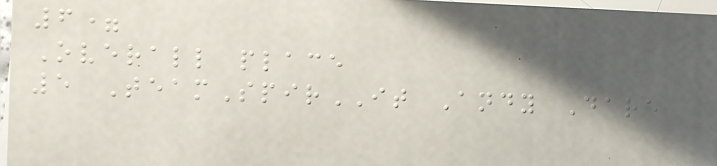6=
Overall place
5 TeamSpirIT Andy Dare
